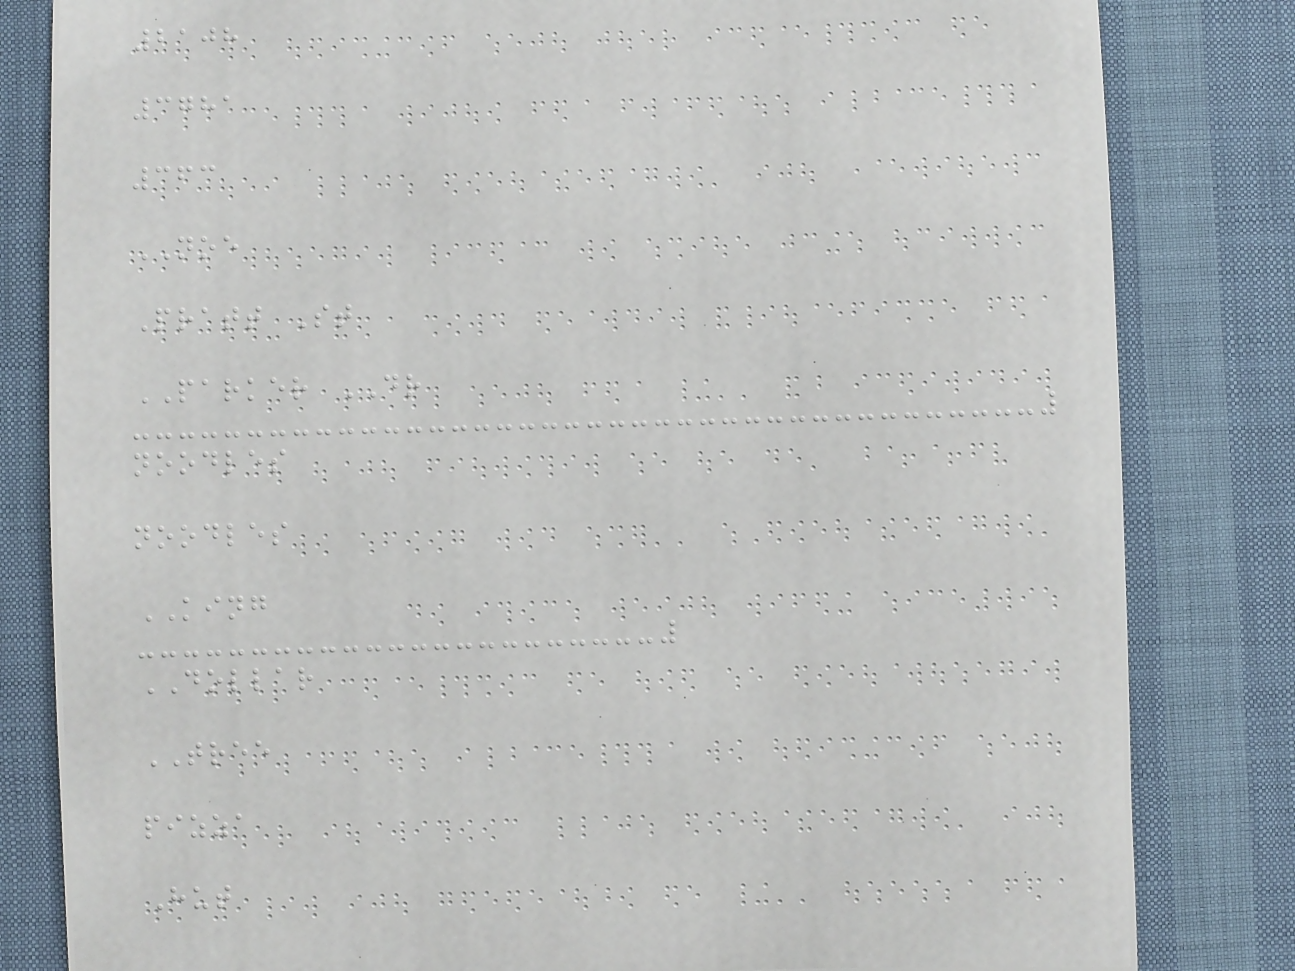2108
3781
363
NOE
Pratt St
PARKER DR
noodles
noodles
KING
DOLLAR
TREE
pizza
Hut
